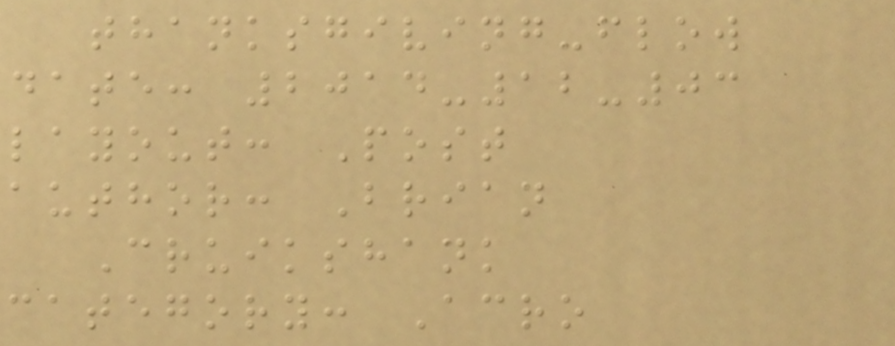thanksgiving-flow
date: 2014-12-03
layout: Post
author: Brian
Cruikshank
category: Acro
